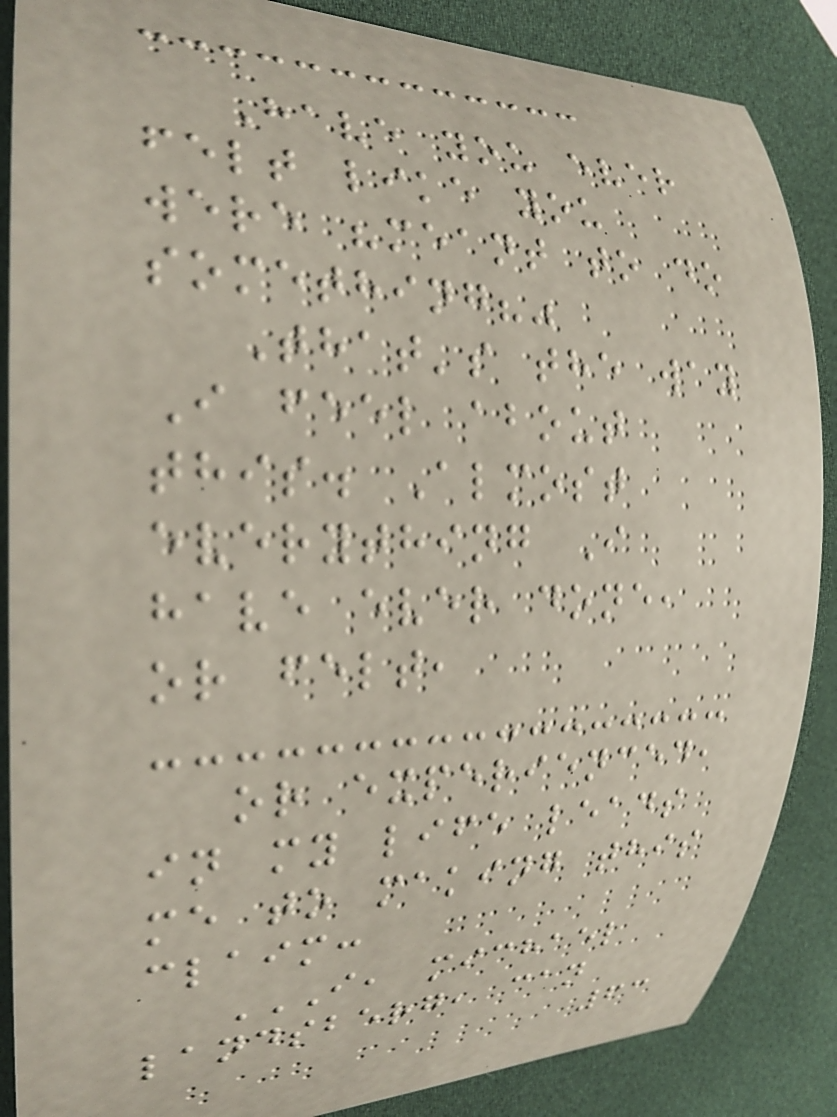Have you ever
felt like you
were "meant to do
something?"
That's the way
I feel about
this. Almost
everything I
have ever done,
or felt,
or experienced,
in my life leads
me to making this
claim:
I, MICHAEL
LANDSBERG, CAN
63
